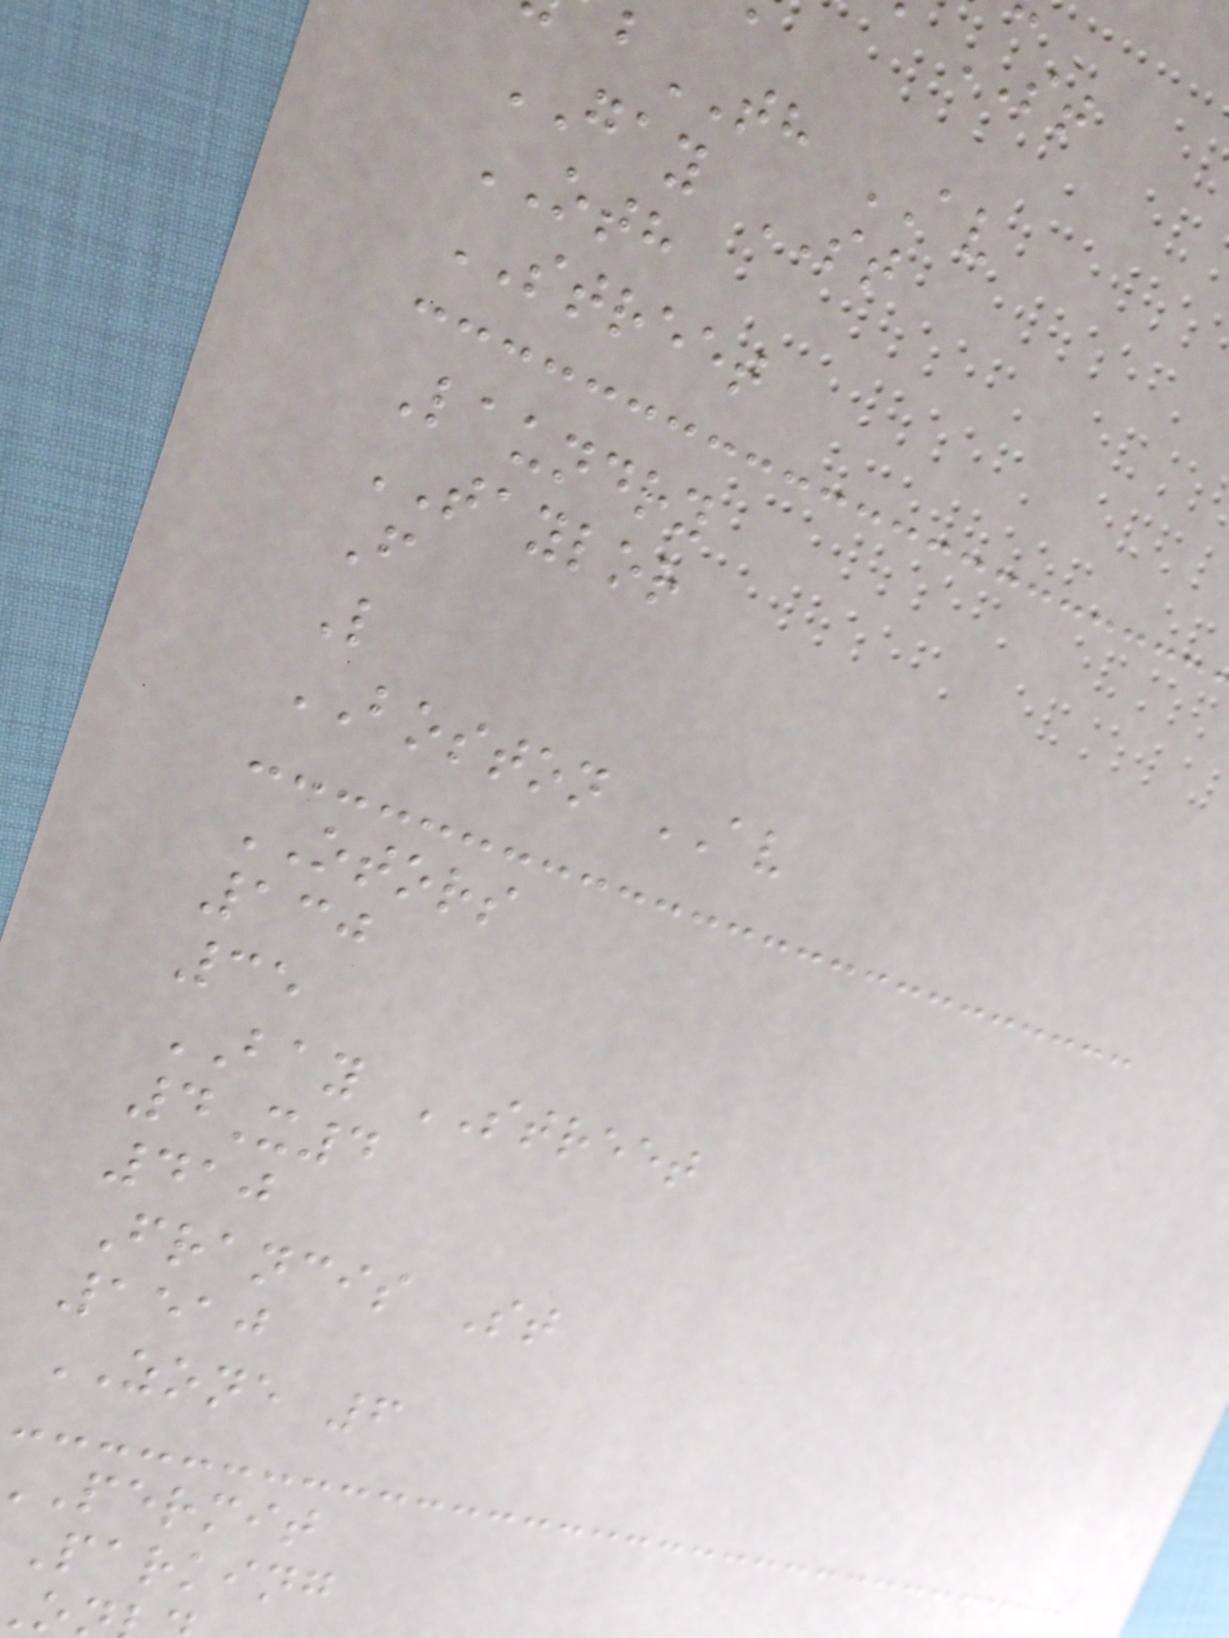ST
TH AV
GAY ST
OTH
STREET
Laundry
TAYLOR
F
L
BOSTON AV
OTORS
130
35
BAY STREET
4X4
410
Francis St
1510
ZONE 6
permit
parking
